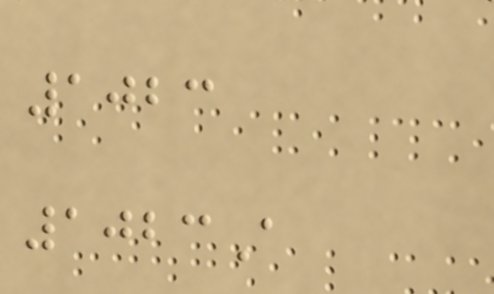1023
1023A
